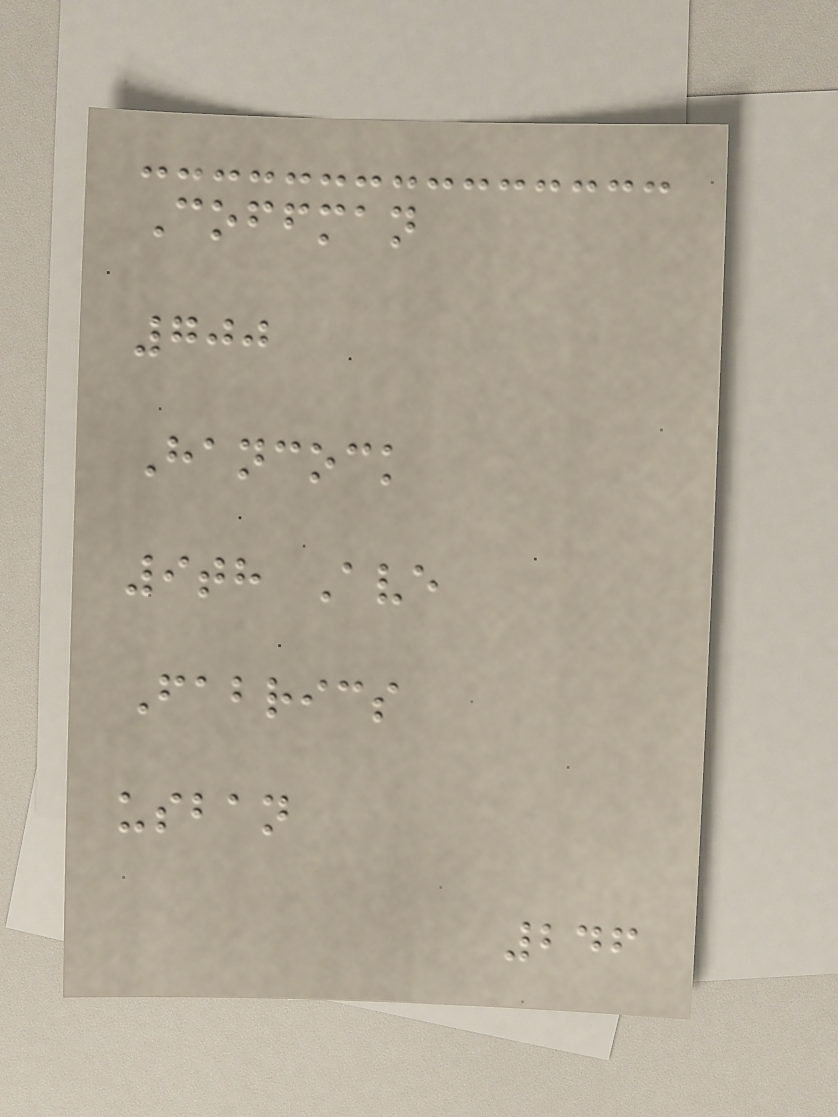Coffman
700
Hancock
9th Ave
Fabrics
usban
246
